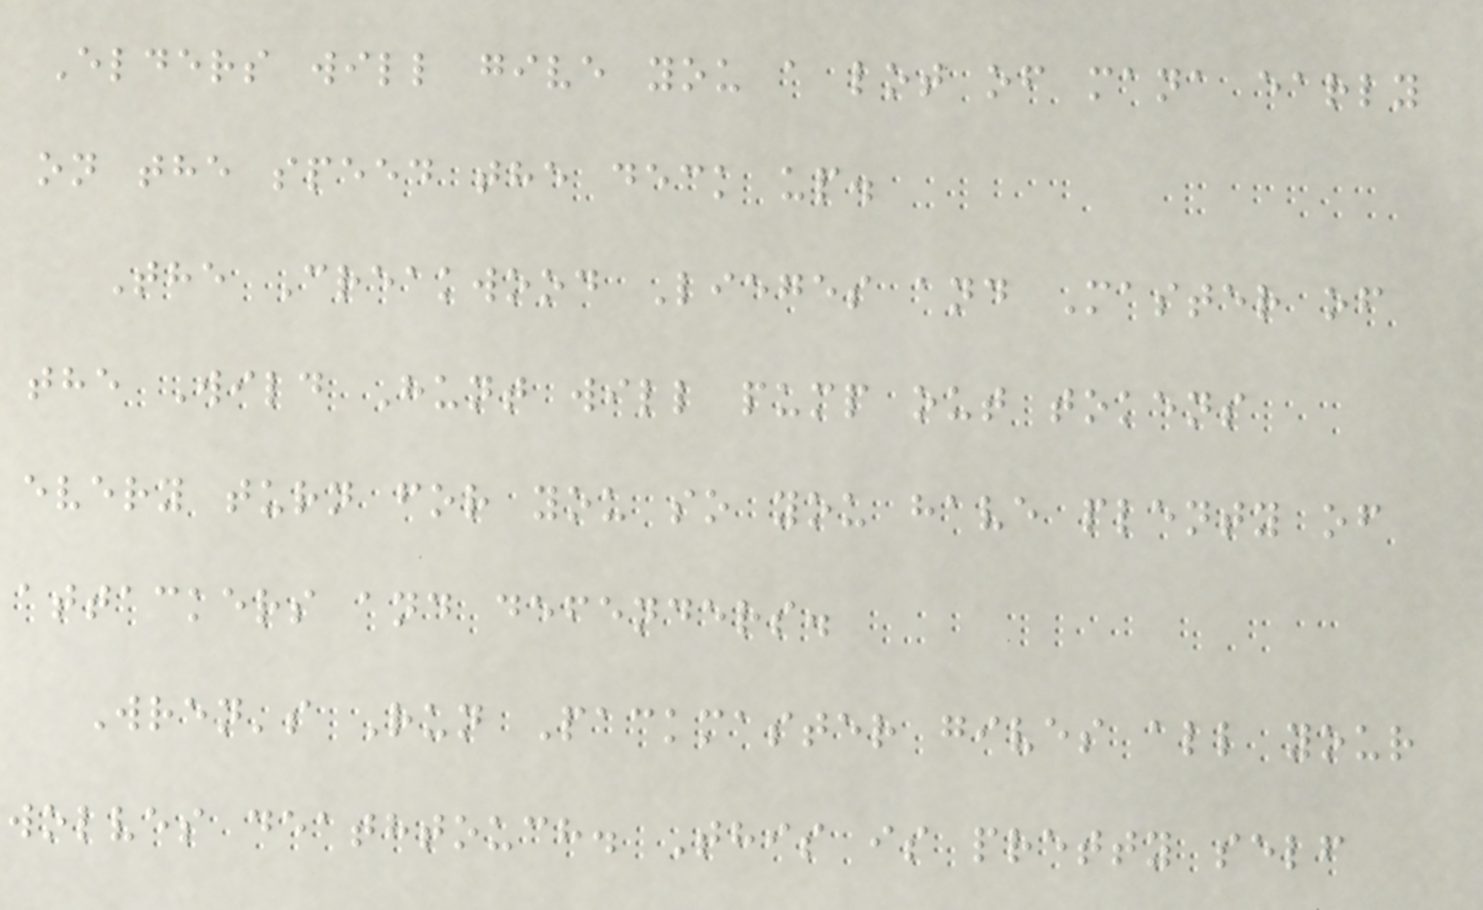Elders will give you a lot of mana early
on the speed the deck up.
The Creakwood Lieges and Master of
the Wild Hunt will pump out tokens
every turn for you so you have plenty of
attackers and defenders.
Wren's Run Packmaster gives all your
wolves deathtouch. This is pretty self
